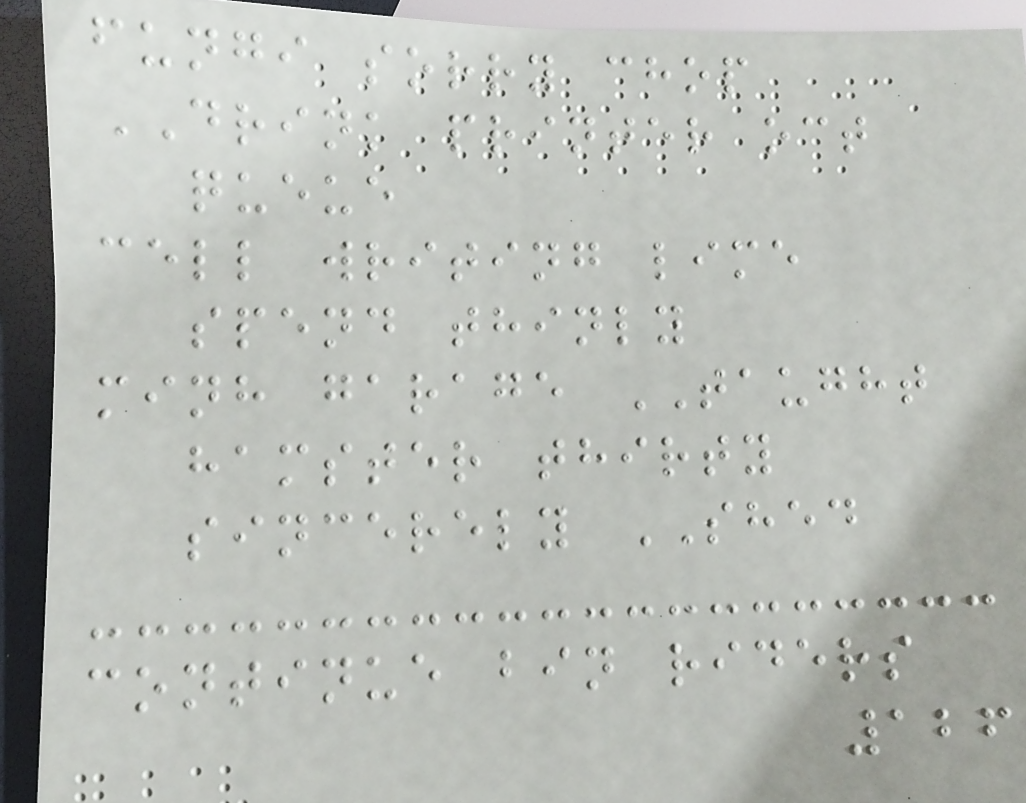fungi sorry chop
DRINK printer oct
queue
cell writing lime
spend thinly
minh garage TAUGHT
hamster thirty
sincerely SHED
continue bin riders
126
